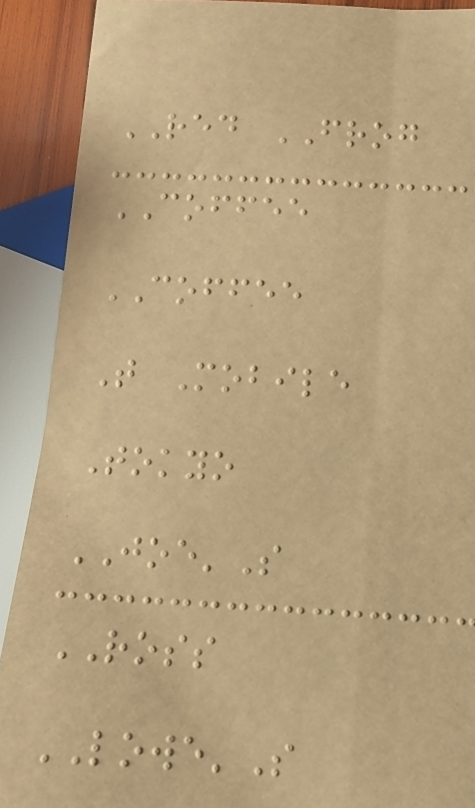RED FROG
COFFEE
COFFEE
T Mobile
Tokyo
JOE'S
ROSS
LOWE'S
